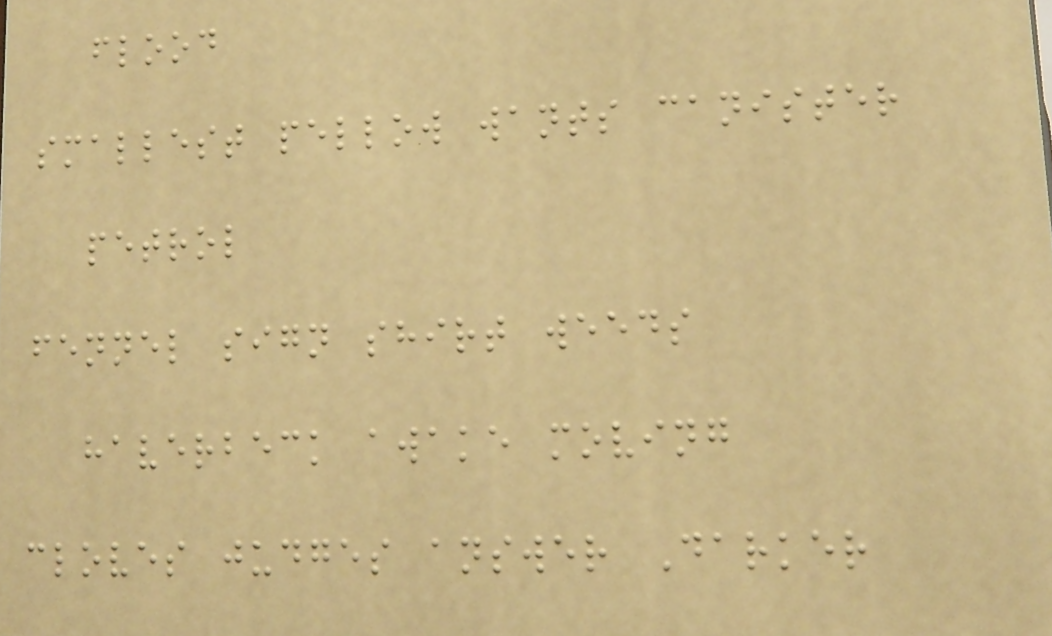flood
smallest pellow wants canister
petrol
fennel sign shirt weeds
haverbeck awake moving
cloves judges answer Darker
